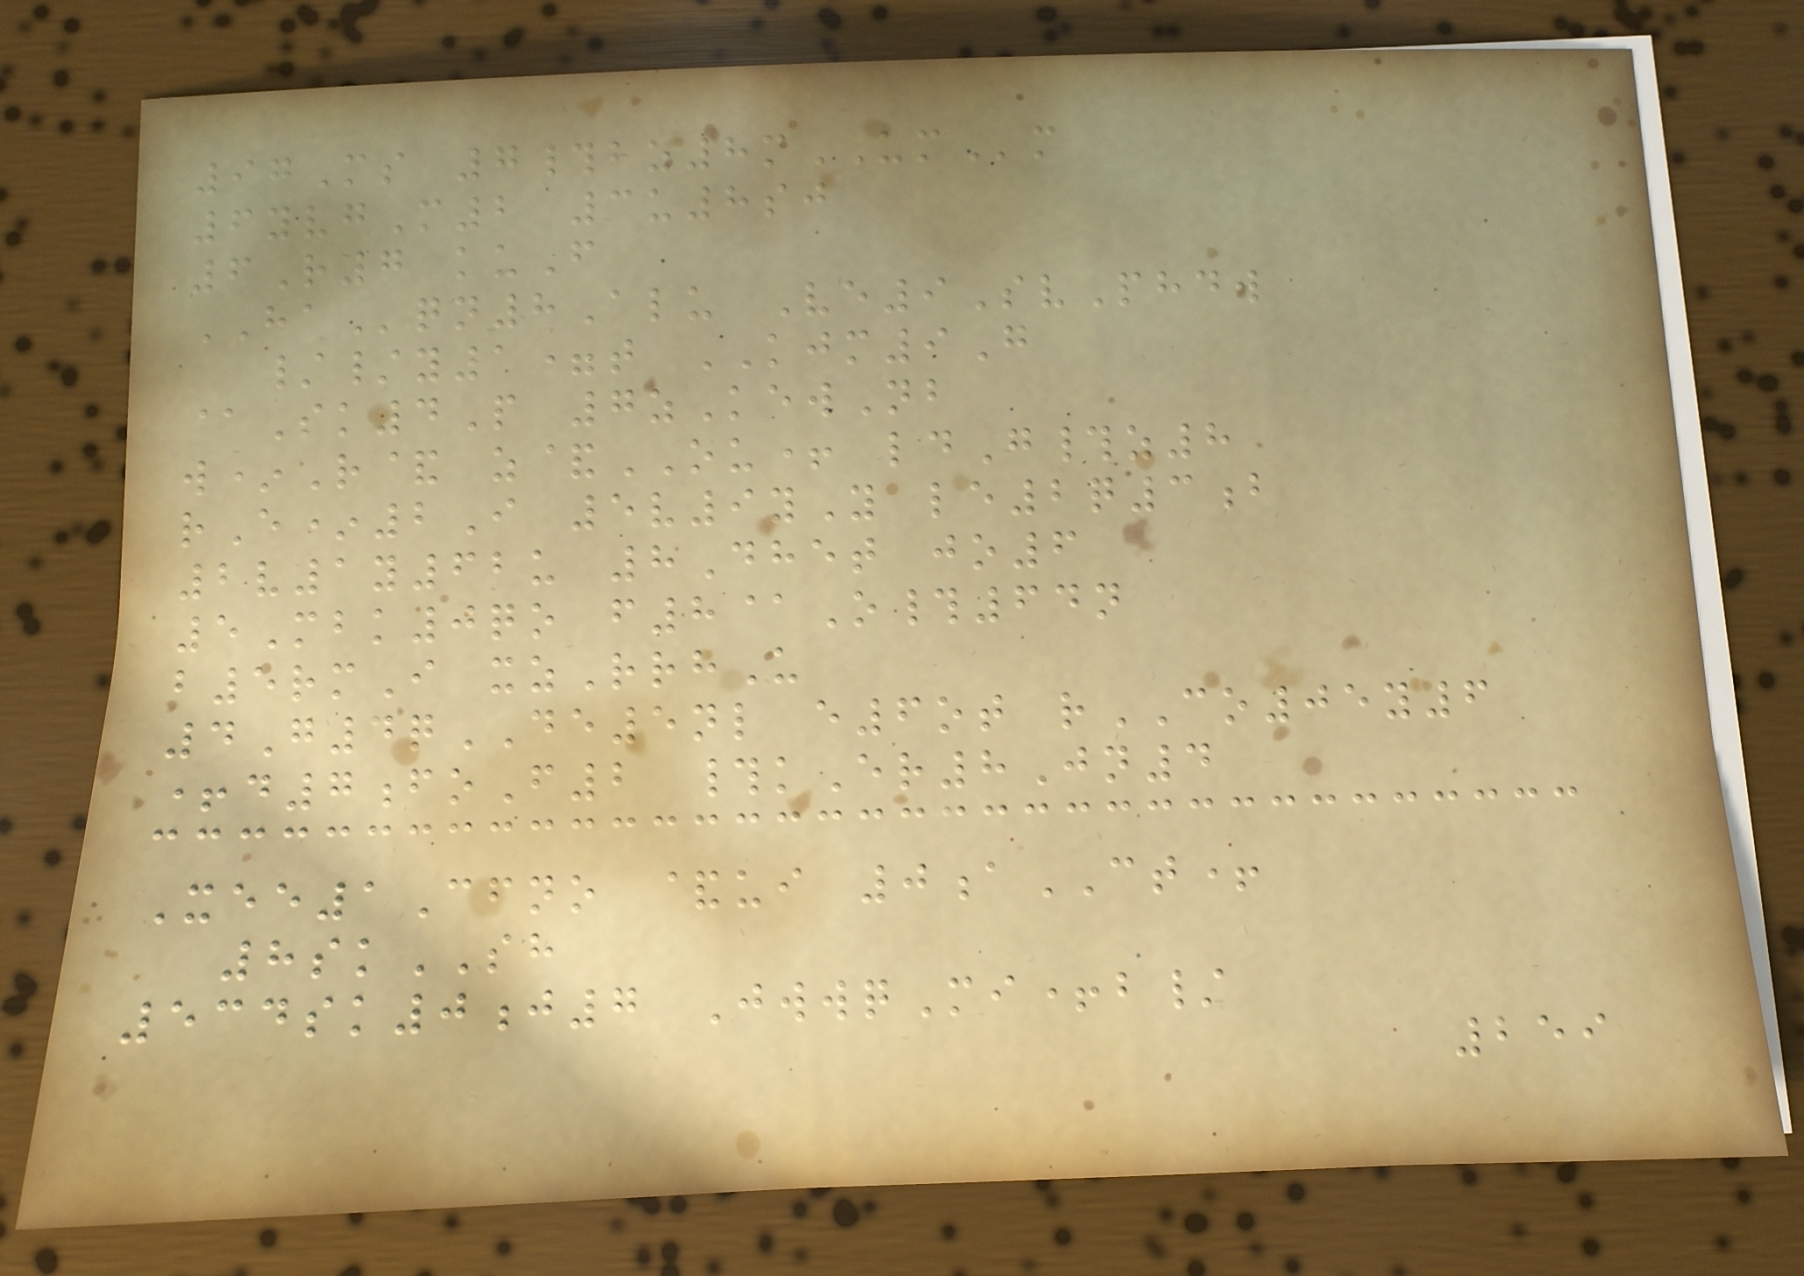97Ms 7#bz8mUMm
6yvgM2 3u8sj
6R7 kuF
HAqn8Alu Ve9SvPhdw
//y1=t KJM9G
@Sk4P 7zKewNb
w*R& z&OU+ ldG#z8
rE*2I 5v9yY le2q3b
2v1y62u 8Dhet jo6
5Mbk0qo f8@O#64n
b5rmI xzRrhU
4G4qDE5nl e6ot rCO05y6
+d7foF2 #kEr8Jn4
Xee1Cfno &ui 0aCT+
8skSH
534sk0j7 JwwqMi+b/
259
